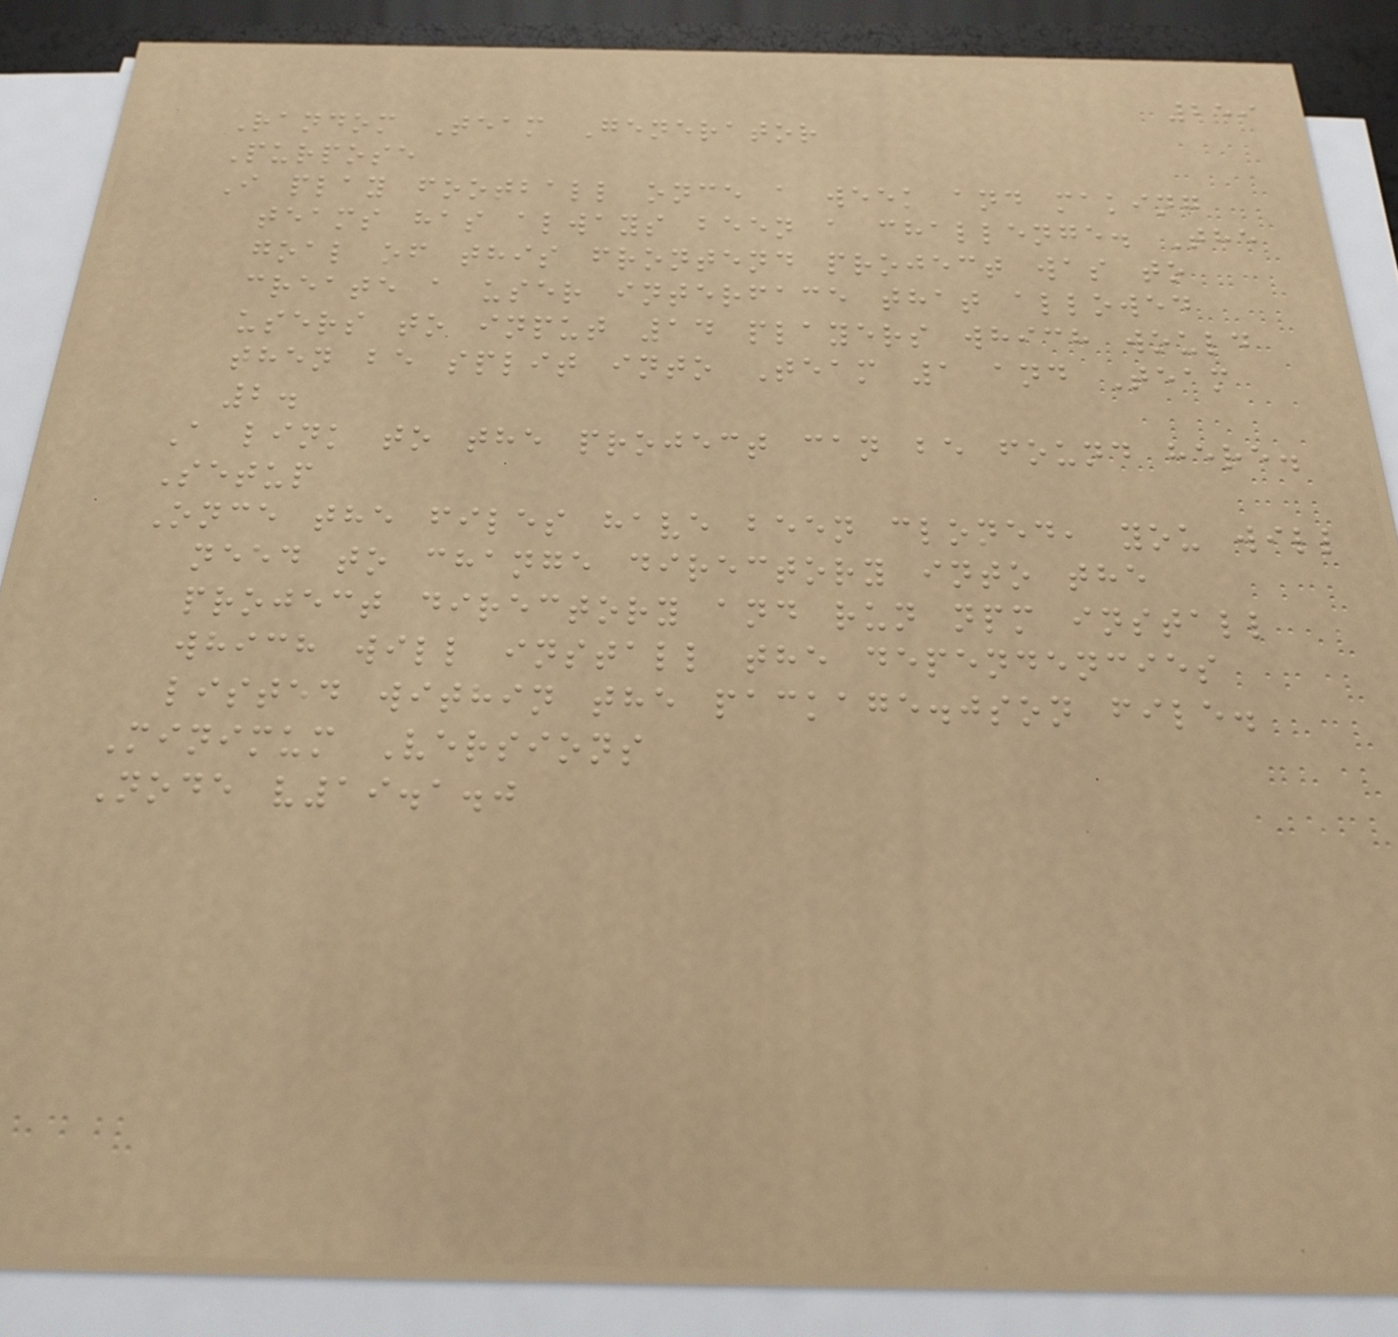259
Random Team Generator
Purpose
I play football once a week and making
teams has always been a challenge. The
goal of this frontend project was to
create a user interface that allowed
users to input 14 players which would
then be split into Team 1 and Team
2.
A link to the project can be found here.
Setup
Once the files have been cloned, you will
need to change directory into the
project directory and run npm install
which will install the dependencies
listed within the package.json file.
Minimum Versions
Node v19.1.0
